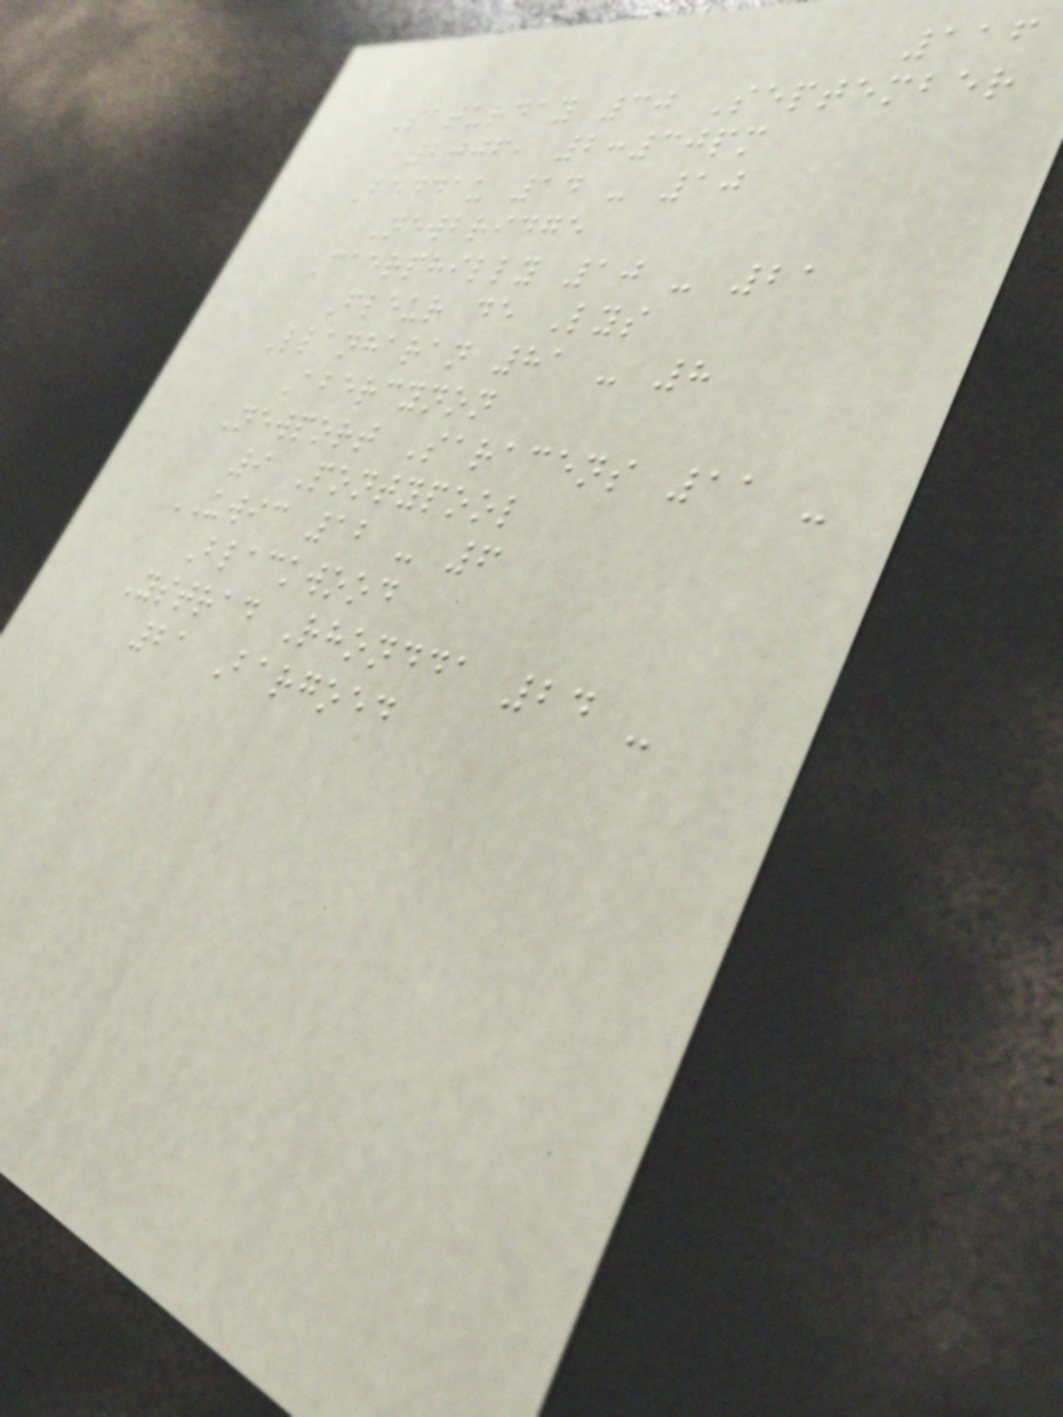116
Saturday 30 September
2006, 2:30pm
Beddau 14 - 10
Newbridge
Caerphilly 10 - 21
Fleur de Lys
Llanharan 81 - 8
Abercynon
Newport Saracens 11 -
9 Pontypool
UWIC 12 - 6
Blackwood
Ystrad Rhondda 24 -
21 Bargoed
